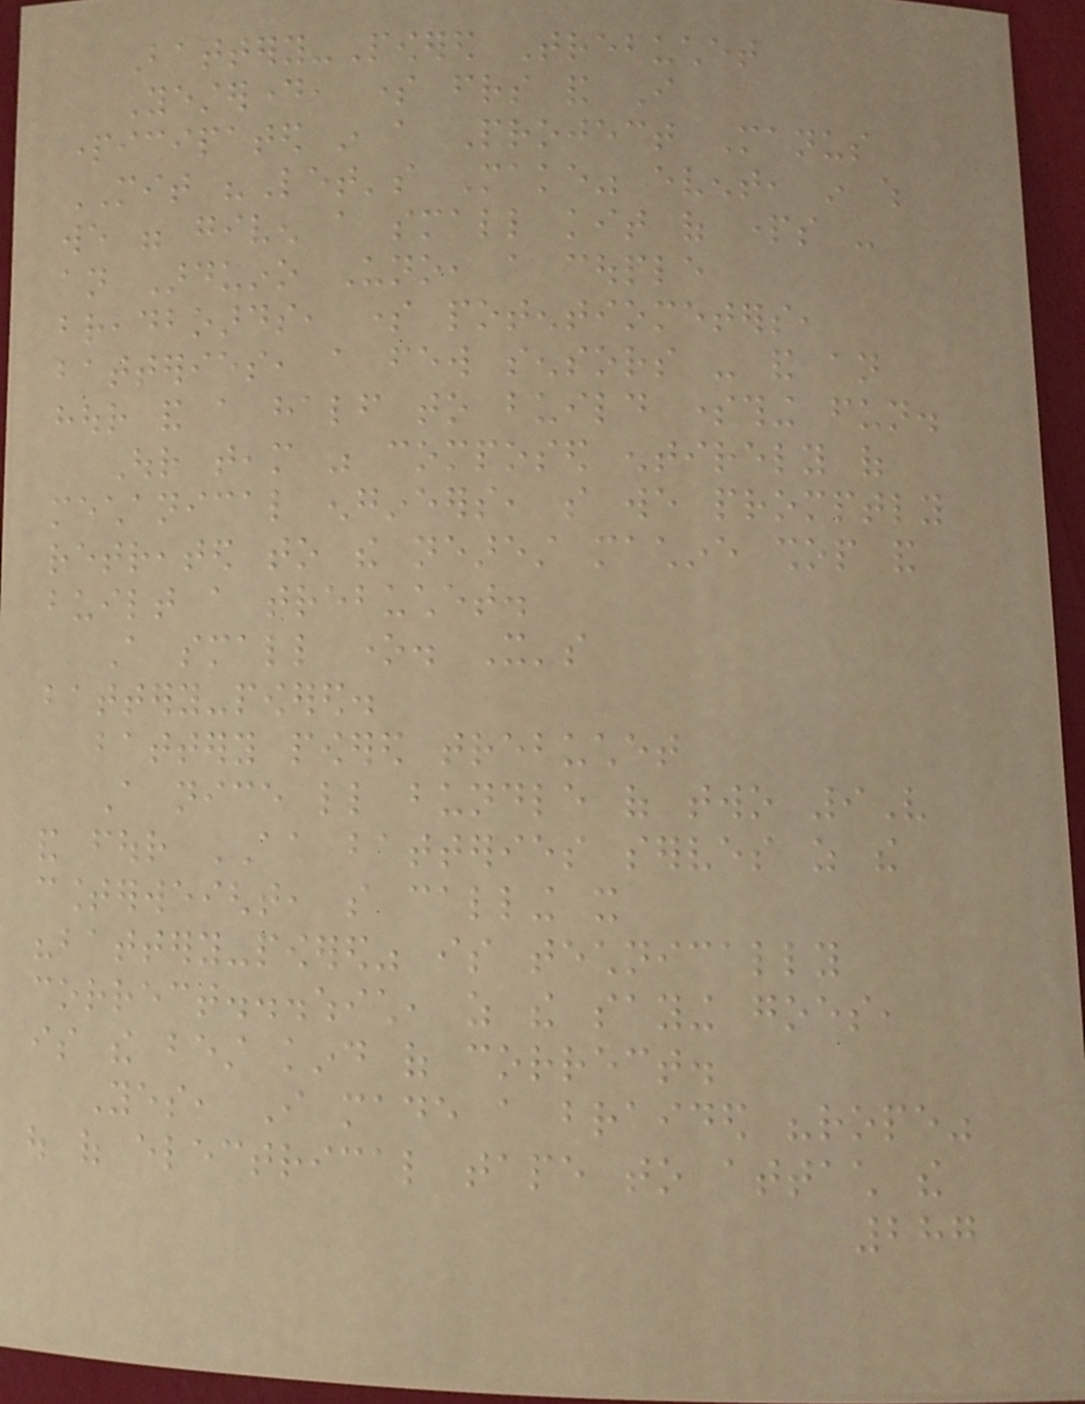Battery-Powered Trebuchet
Yesterday, some friends and I
participated in a Project Manus
MIT "Let's Make" event, in which
we were given a small kit of parts -
an Arduino Uno, a couple
breadboards, some potentiometers,
batteries, a few sensors - and an
hour and a half to build something fun.
Our team was composed entirely of
mechanical engineers, so we promptly
retreated to the nearest machine shop and
built a trebuchet.
A small one. It's
battery-powered.
battery powered trebuchet
A nice little bundle of two 9V
and four AA batteries serves as the
counterweight, so calling it
"battery-powered" is technically
correct...which, as the saying goes,
is the best kind of correct.
Yes, I made a braided "rope"
out of electrical tape to attach the
287
